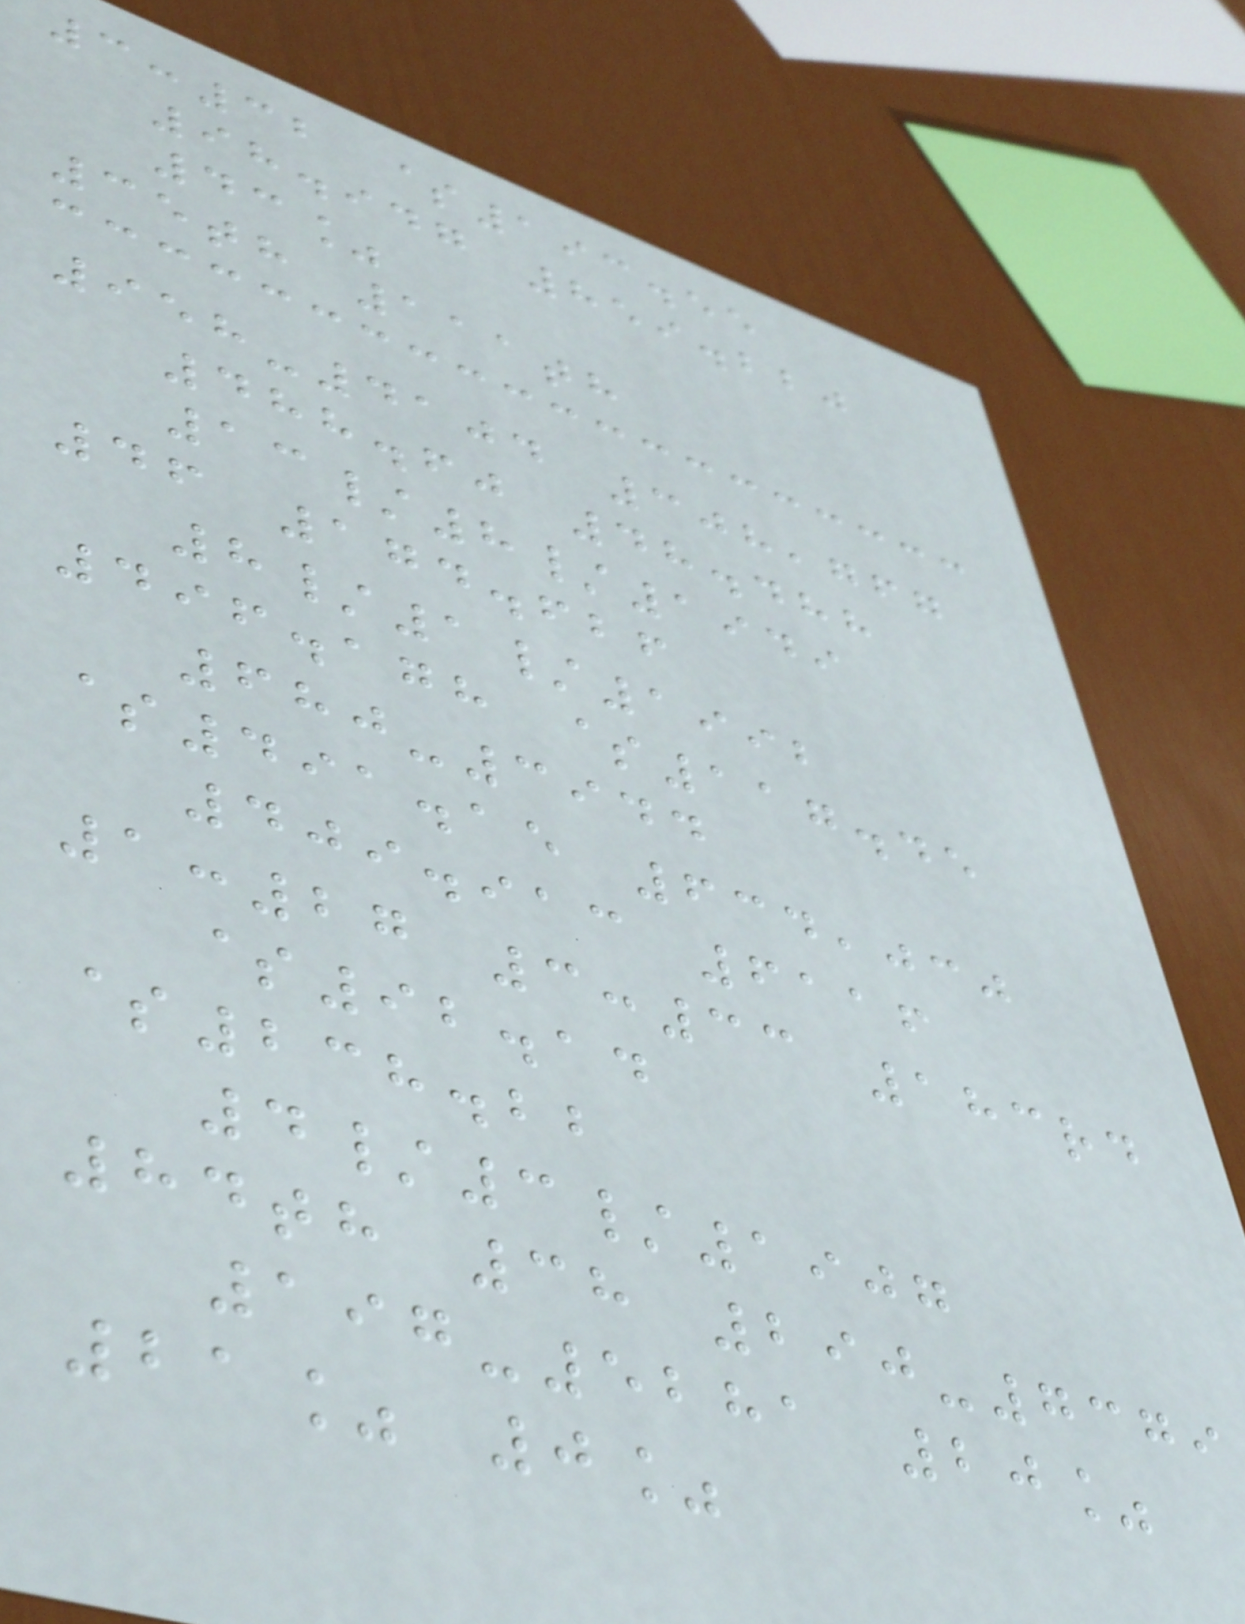3:32 $193.55
98.947 859.220
43%
35th 111th
958-4104 308,767
488.60 48.488
13/8/1949
46 174.626
8/1/1992
496.178 $117.45
680-3944
$491.15 634,030
409.913 6116
1:27 3:33 183rd
$92.14
$238.22
4/3/1907
84th 38 290-7379
197-5281 20%
21% 0%
